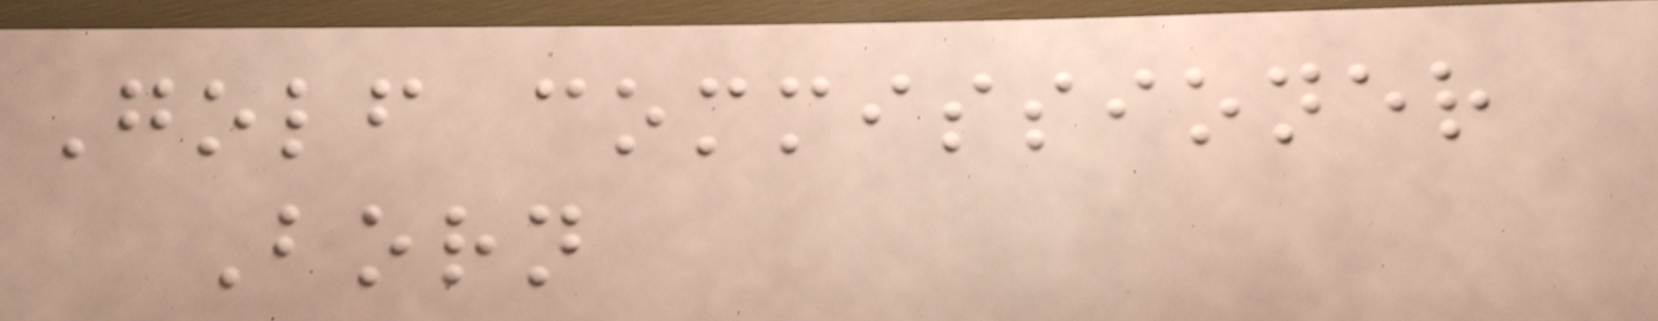Golf commissioner
Born
